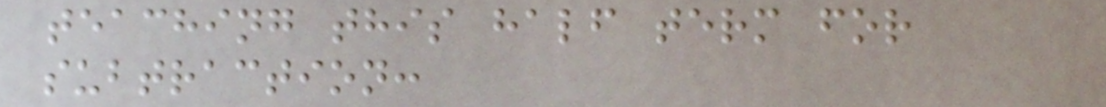teaching this half term for
subtraction:
